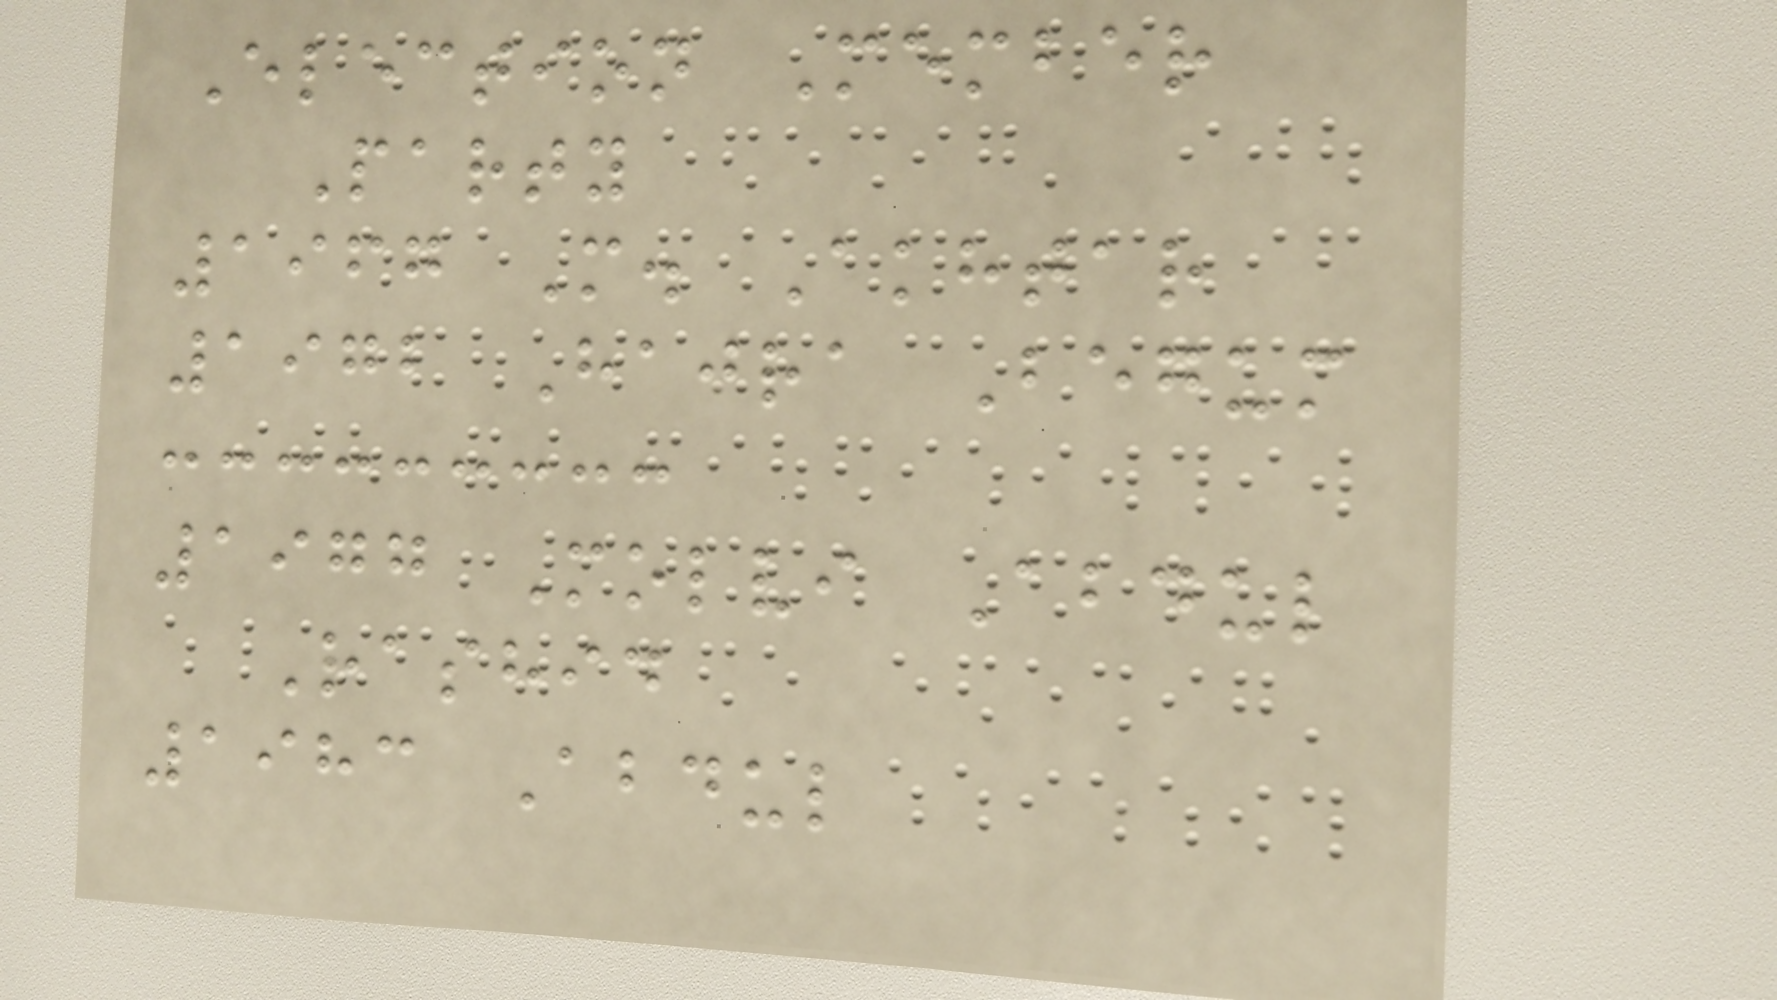Election Member
Party
1967 M. Akhtar
1972 Hajra Begum
1977 Molvi Abdul
Rashid
1983 Abdul
